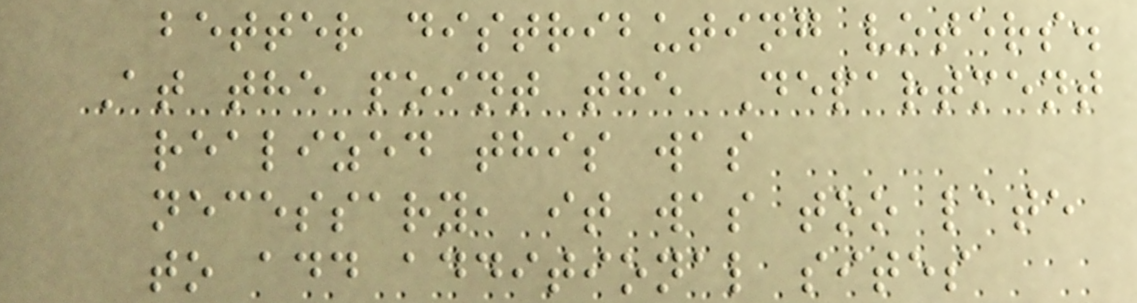better distributing voters.
At the point the Department
realized this was
necessary, it was too late
to add additional sites
